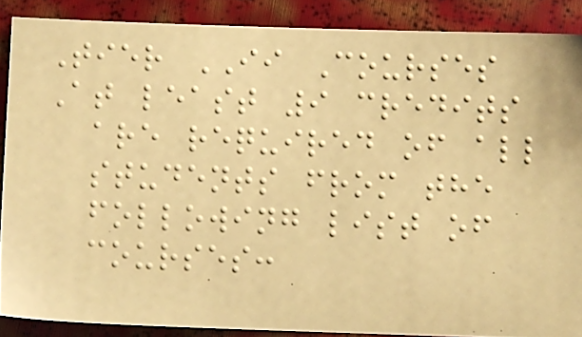Tier II Courses
At least 9 credits
are required of all
students from the
following list of
courses:
